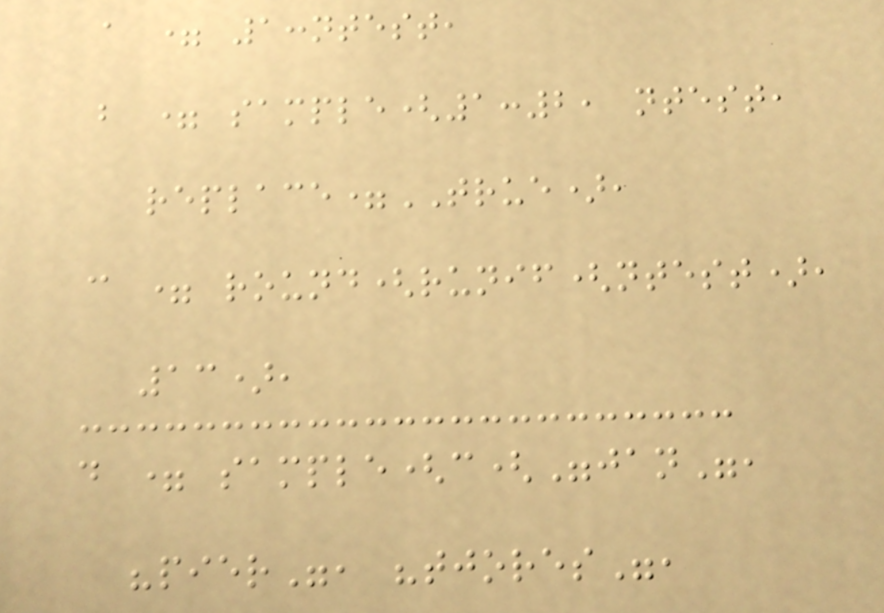a = 1:ntest,
b = sample(1:2, ntest,
replace=TRUE),
c = round(runif(ntest),
13),
d = sample(c("jan",
"pier", "tjores",
